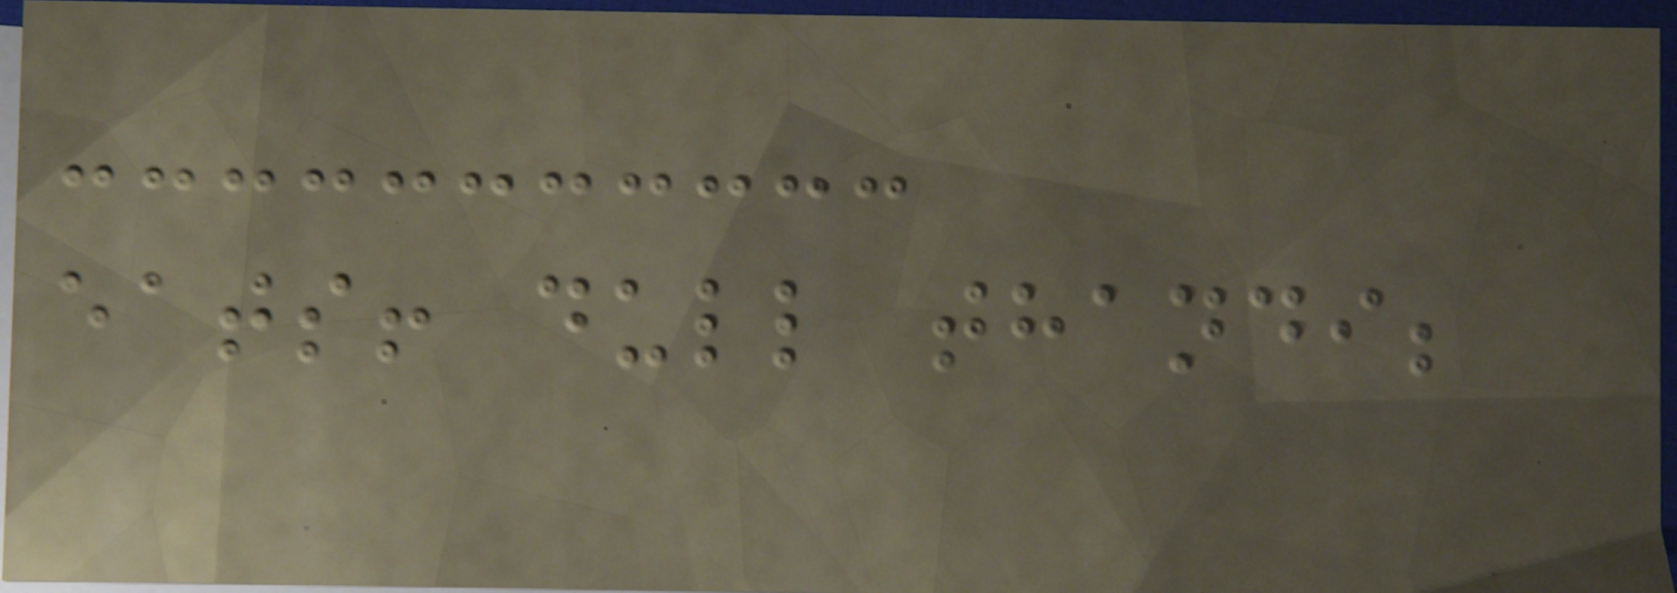eats! dull thandi;
